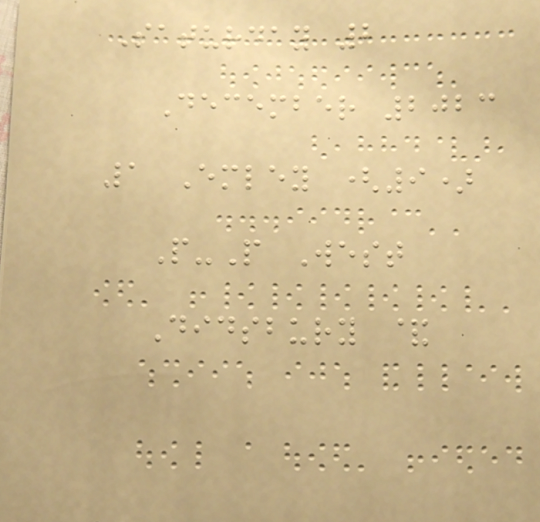Saturday 2
December 2023
1 Emley (9)
P-P West
Didsbury &
